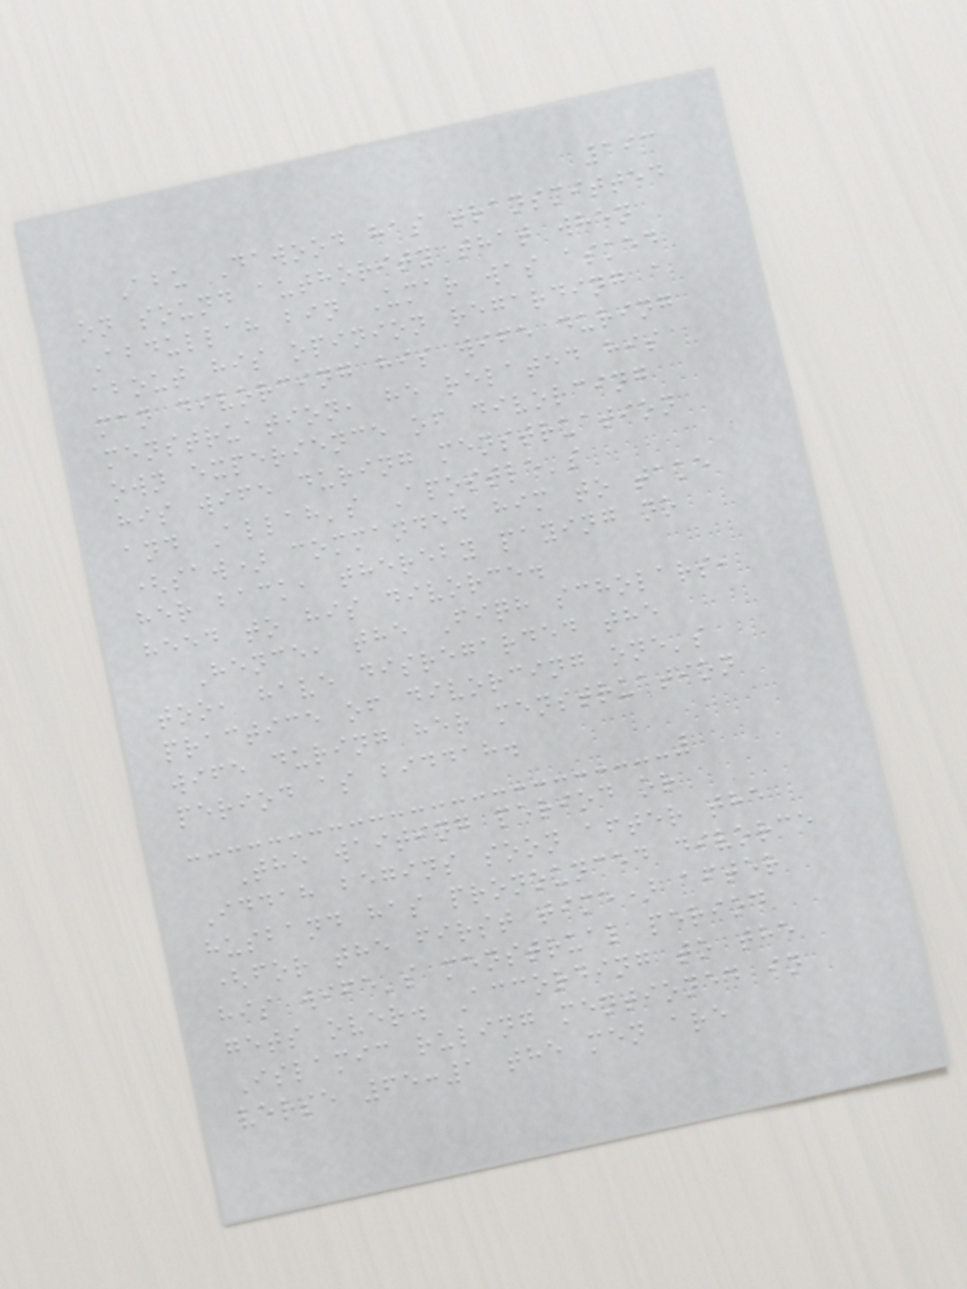193
Abu Dawood has transmitted
on sound authority that when
Abdullah bin Umar was asked
about his opinion regarding a
man divorcing his wife during
menstruation, he related his
own experience of divorcing
his wife during menstruation
and Allah's Apostle's
(saw) commanded him to take
her back, thereby paying no
heed to his divorce.
Hence, the Fiqh scholars,
too, have disregarded the
practice of divorcing one's
wife during her menstruation
period as biddah.
The waiting period or
Iddah begins soon after the
husband has pronounced divorce
(for the first time) after
his wife's menstrual period
gets over. According to the
Islamic ruling mentioned in
verse 65:1 the men are
